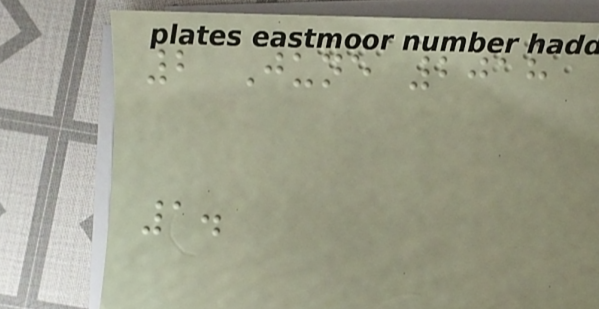2 June 2018
1.
